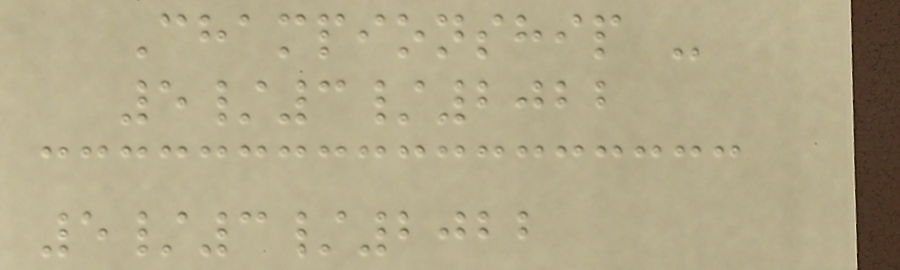Championship -
5/3/2022
5/3/2022
